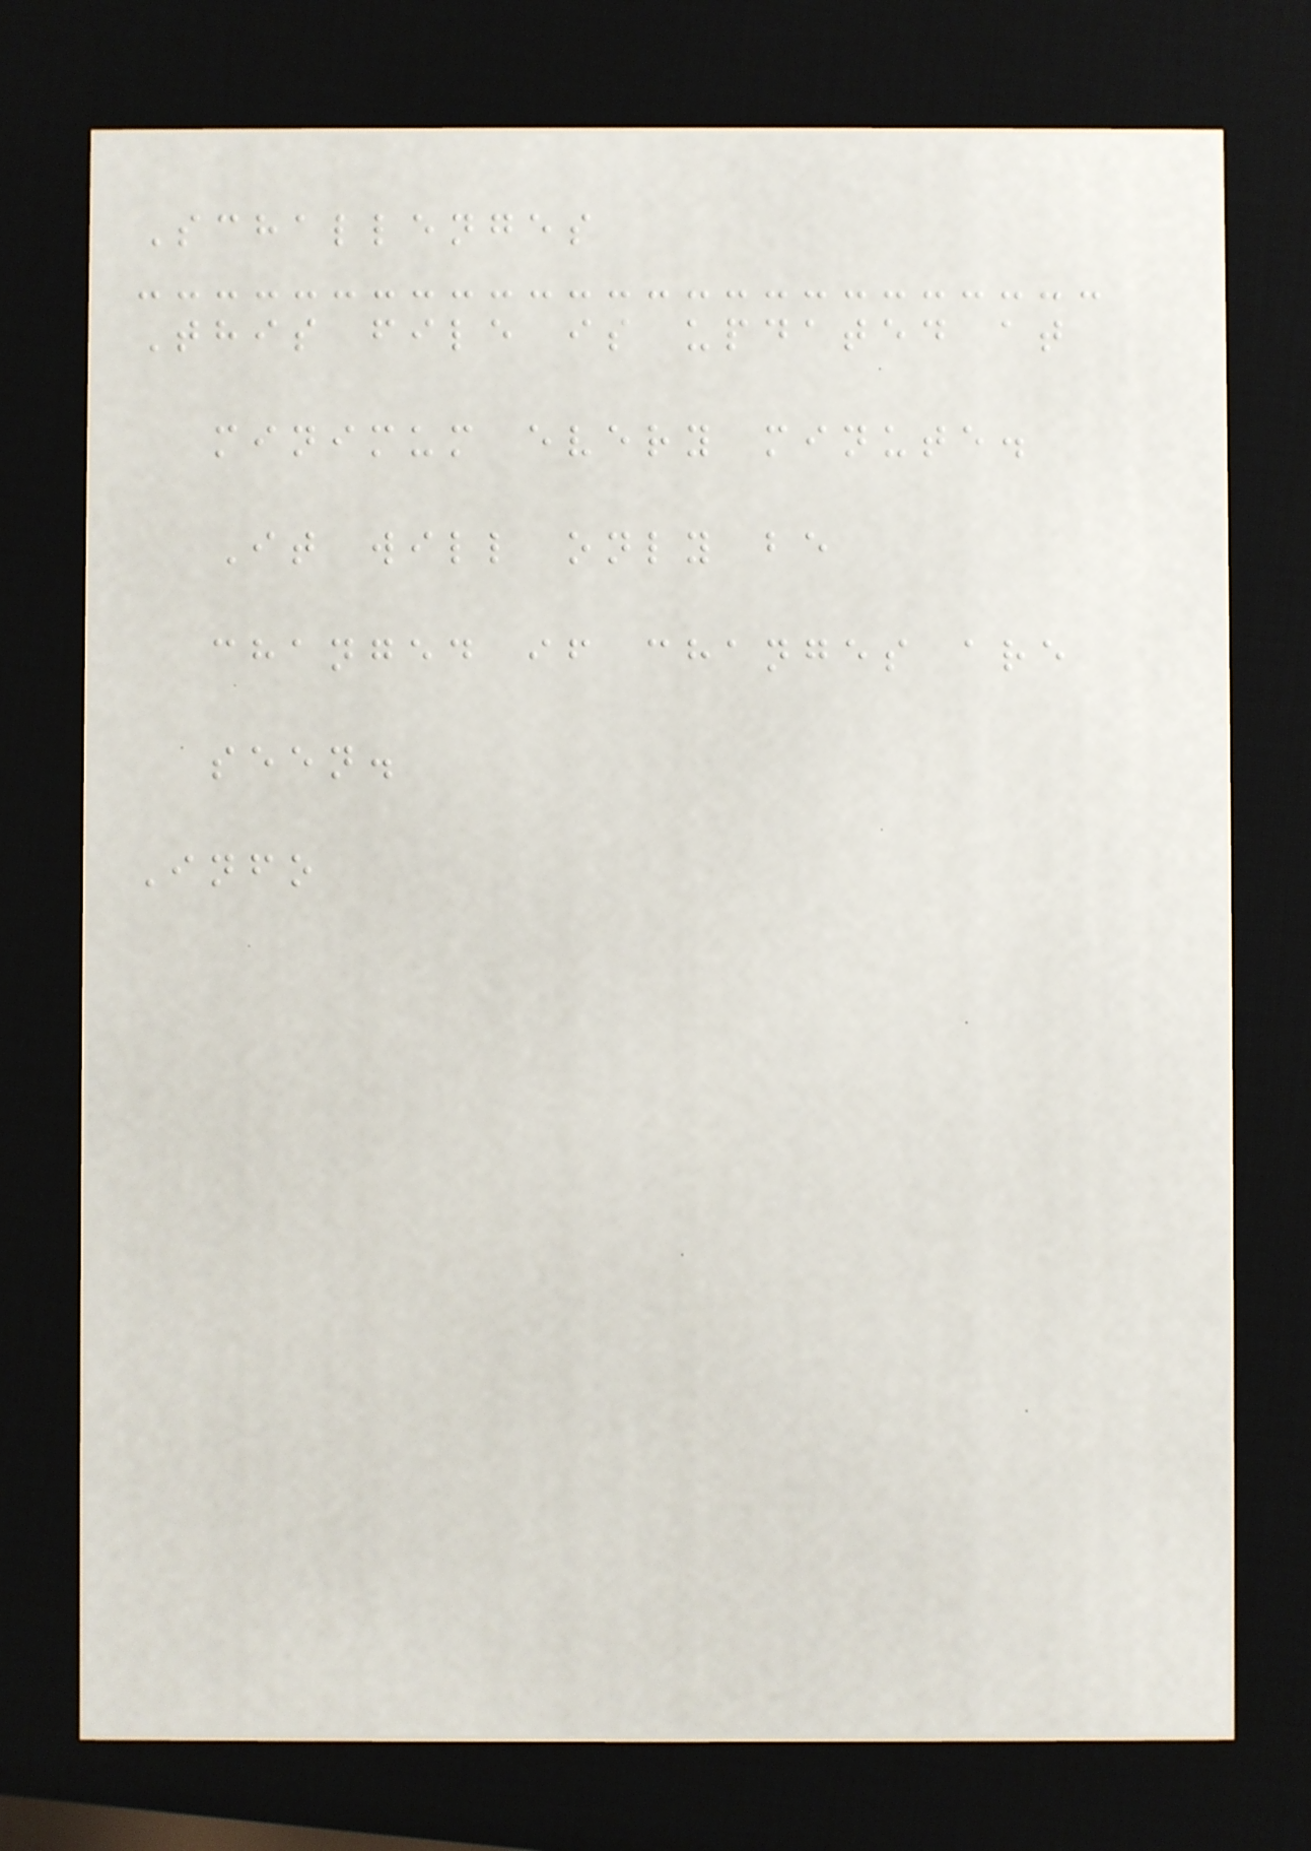Schallenges
This file is updated at
minimum every minute.
It will only be
changed if changes are
seen.
Info
